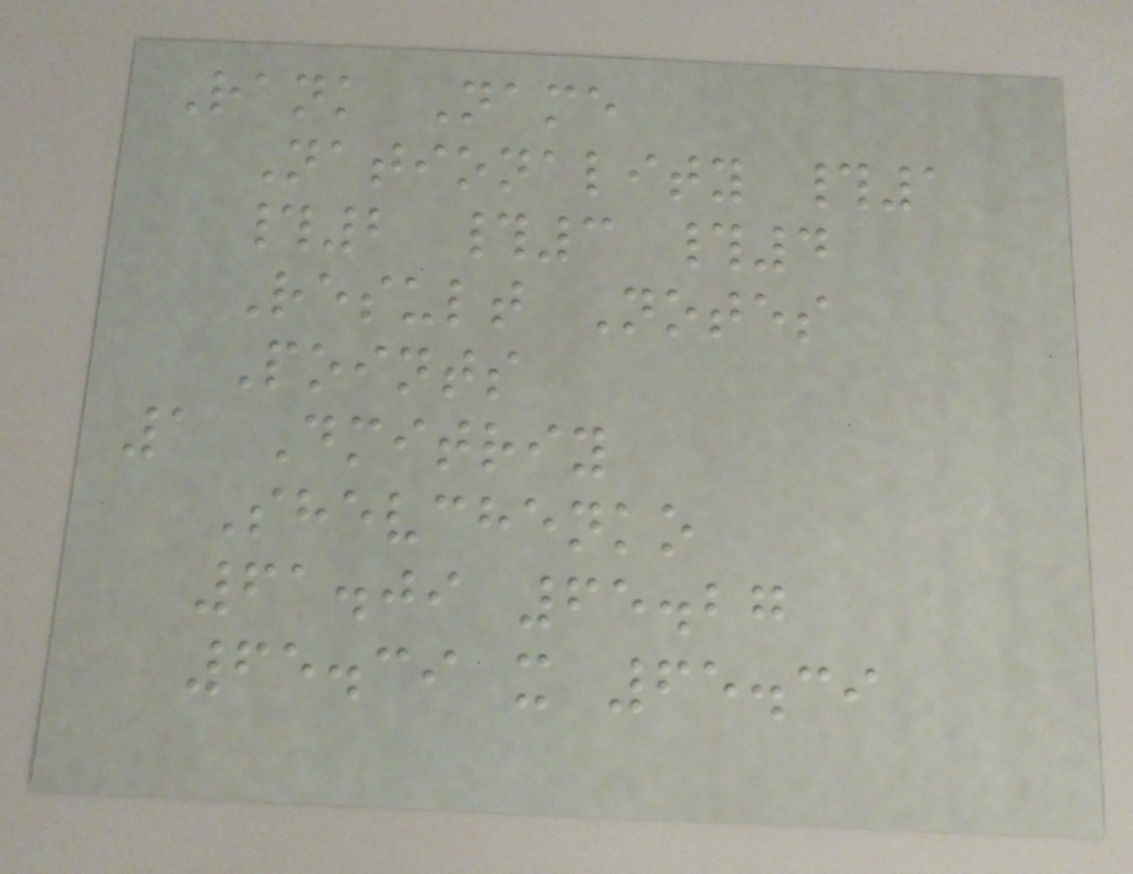Rank Name
Nationality #1
#2 #3 #4
Result Notes
Points
1 Dmitriy
Shevchenko
61.09 65.27
65.39 x 65.39
